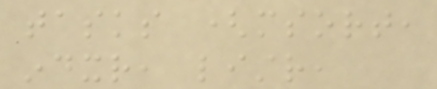tasks (msort,
indxr, listr,
